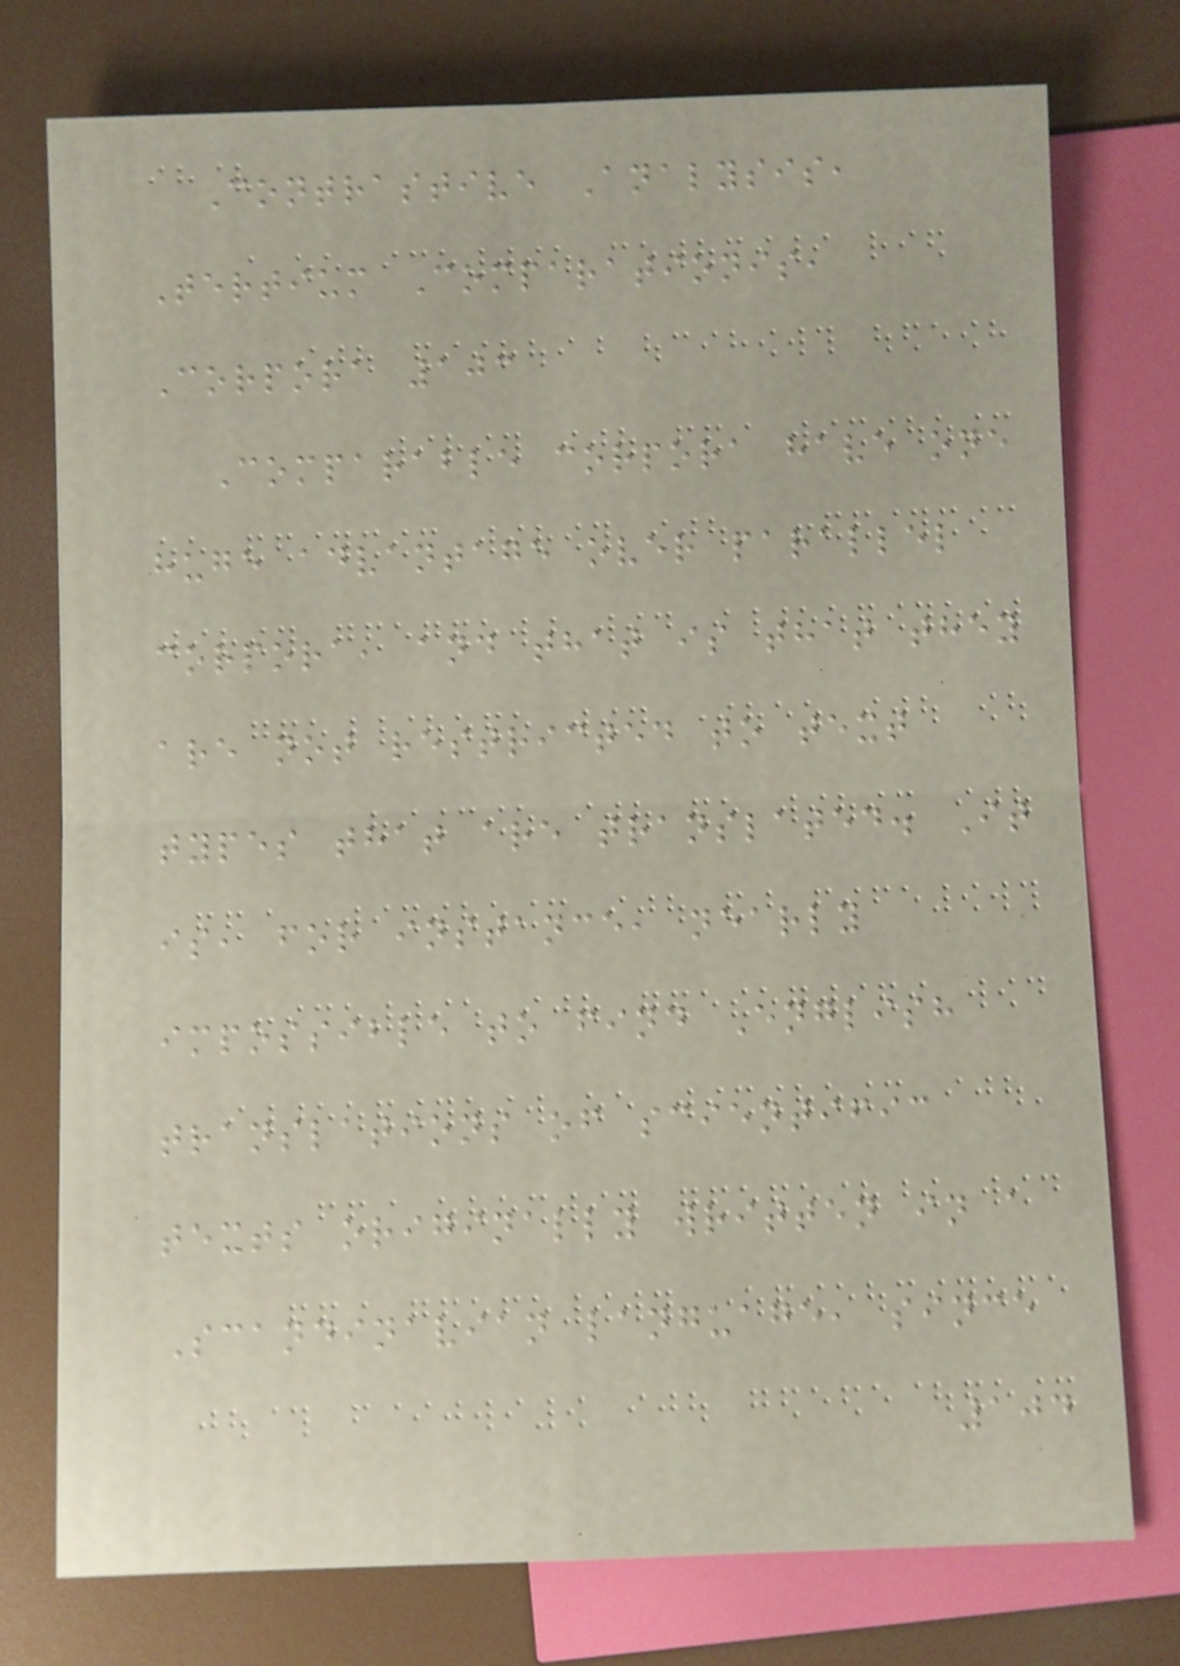Contrastive Analysis,
Tertium Comparationis,
Corpora 103
Comparable corpora have one
huge advantage over parallel
corpora, and that is that they
are not restricted to text
types that are translated. It
is, for instance, nearly
impossible to find English
translations of scientific
texts originally written in a
Scandinavian language, since
104
